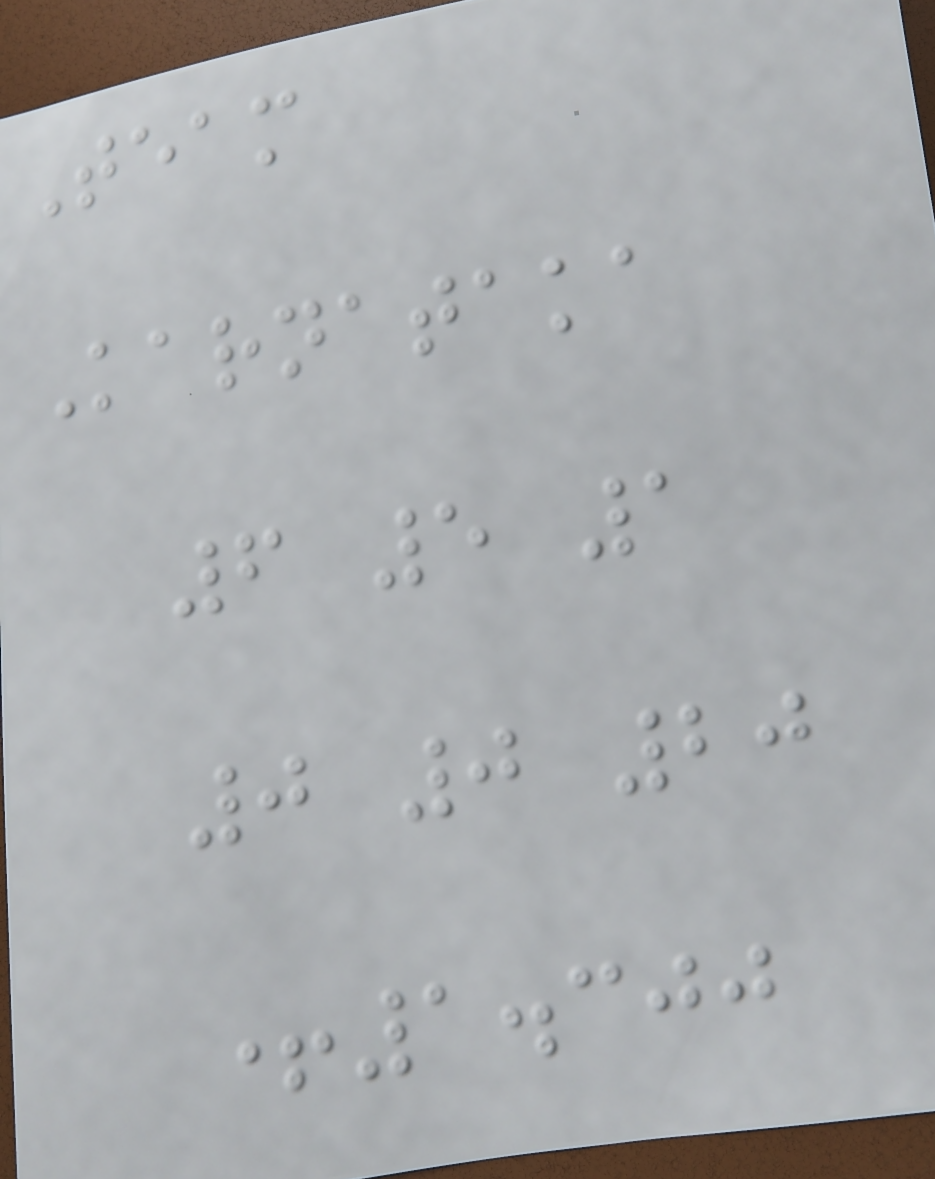Team
Karnataka
6 5 1
0 0 20
+1.300
